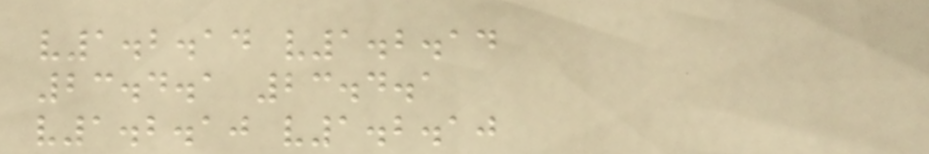v1.2.14 v1.2.14
23.4.1 23.4.1
v1.2.10 v1.2.10
